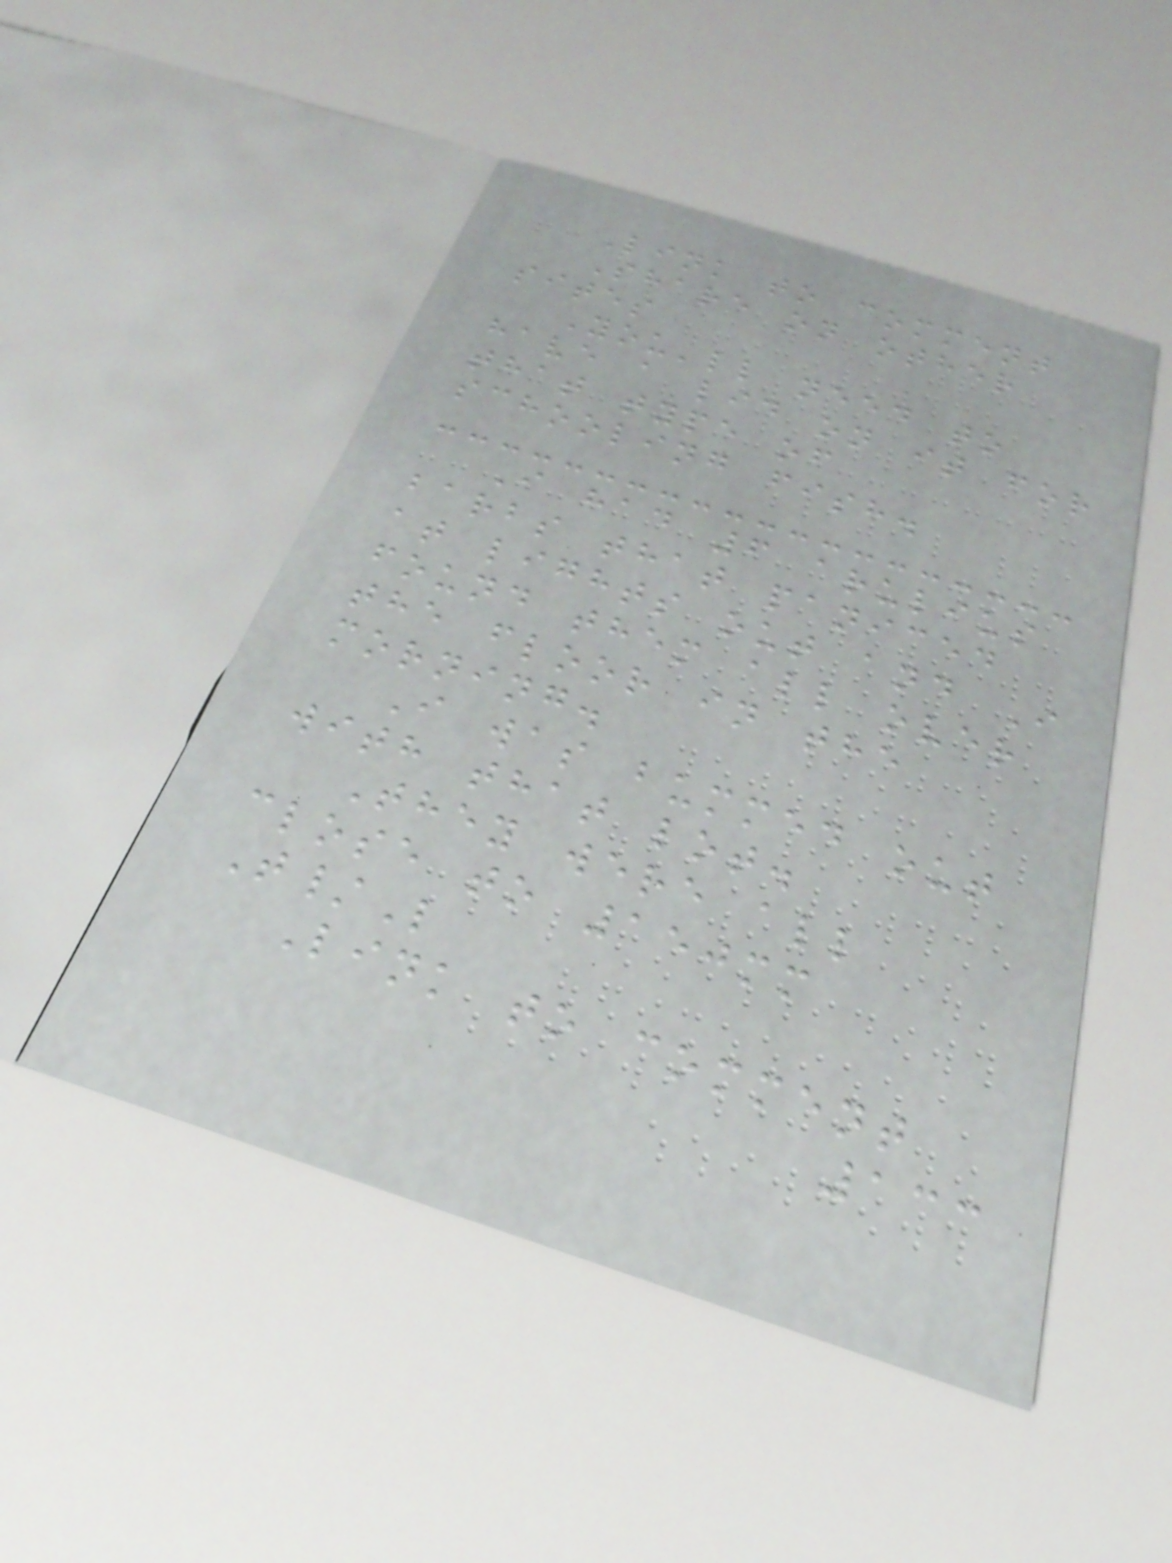Link to comment
Share on other
sites
You'll need to
have a lid on it for
that type of
schooling fish.
I had 6 arulius
barbs that paniced
at lights out and I
found them all over
the floor in the
morning.
I was bummed out
with that lot.
They were all
close to 150mm
T/L
Link to comment
133
